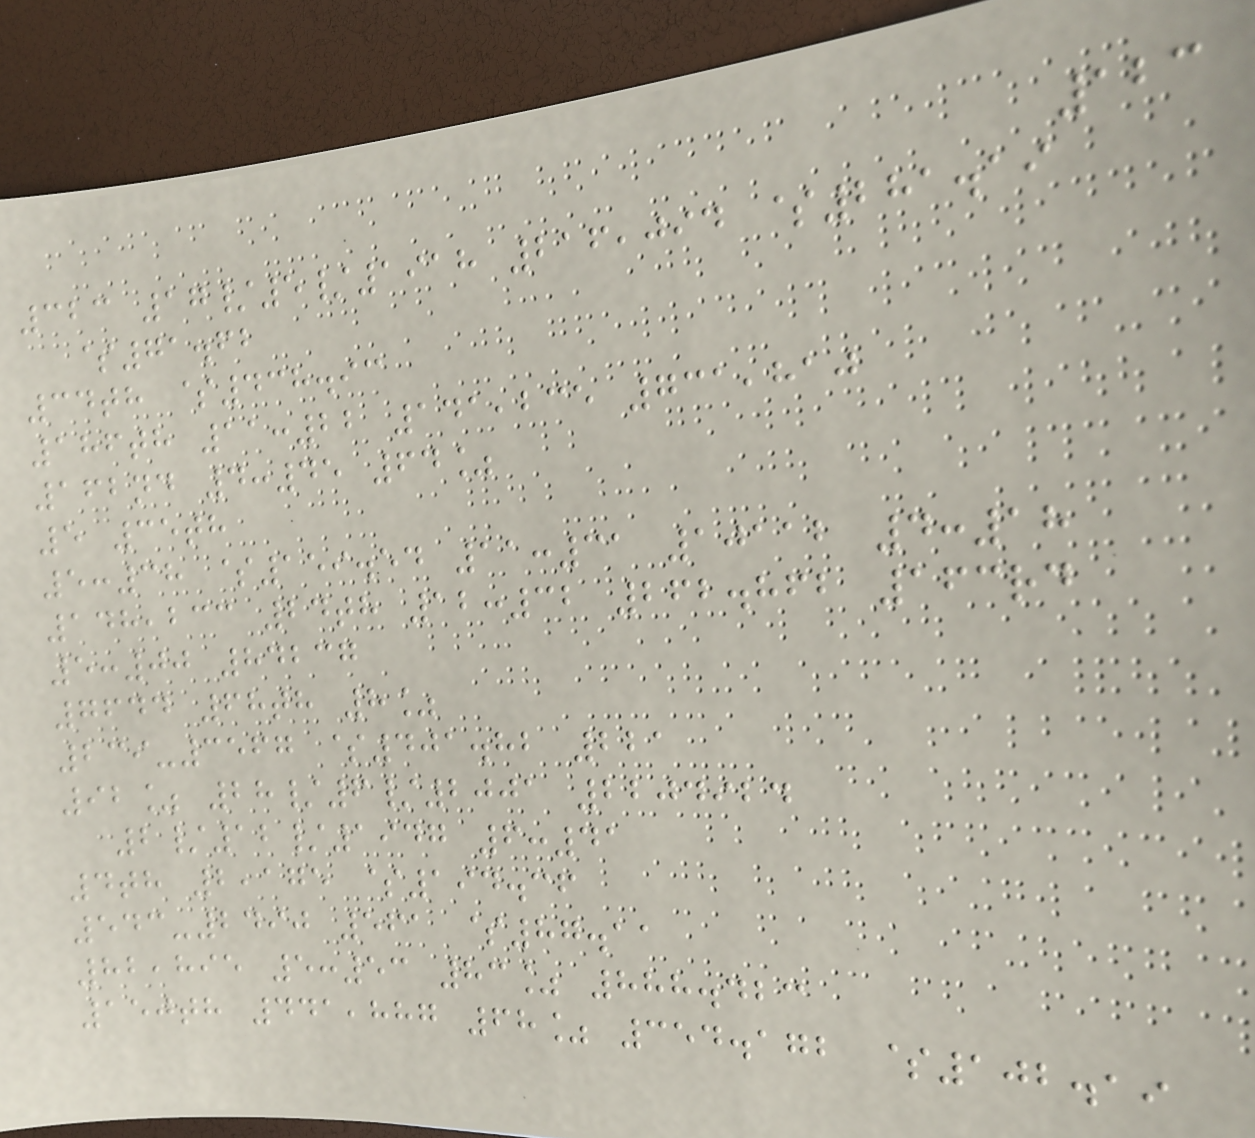123
323 17/5/1918 216,094 $281.19
$71.62
34th $438.93
186th 11:22 141,235 731,810
162nd 4:45 64%
5 35th
5:38 $159.54 11:31 10112 4:18
148,233 24th 12:32 262.862 163rd
5:00 84237
7644 68th 8%
239-3567 $401.82 221
92% 28/6/2001 2204924
2/12/1947 6:41
4th 2,175 $194.36
543-2490 561 $87.11
82,895 5:53 83% 888.423
150th 441,887 68% 354.172 $102.19
